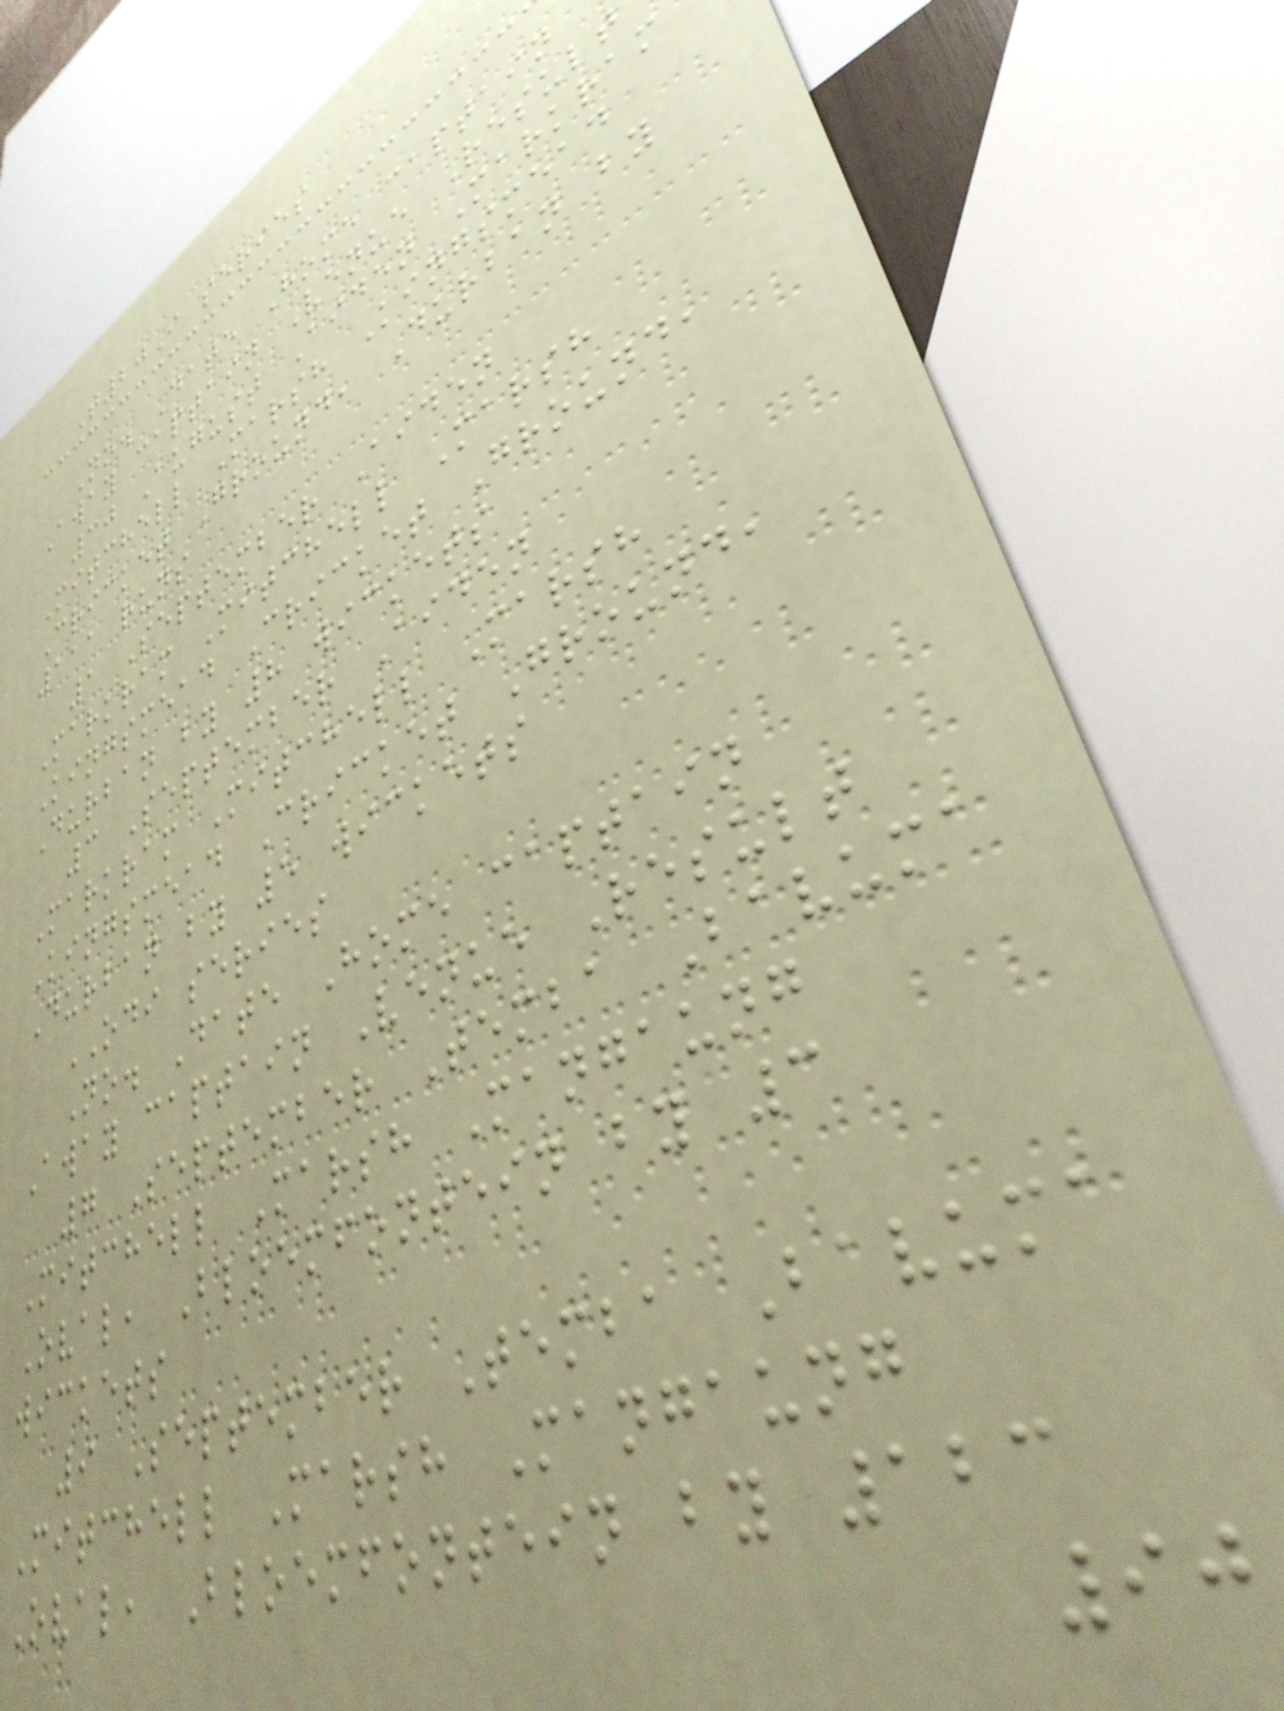T20I series
No. Date Home captain
Away captain Venue Result
30 August Aiden Markram
Mitchell Marsh Kingsmead
Cricket Ground, Durban by
111 runs
1 September Aiden
Markram Mitchell Marsh
Kingsmead Cricket Ground,
Durban by 8 wickets
3 September Aiden
Markram Mitchell Marsh
Kingsmead Cricket Ground,
Durban by 5 wickets
ODI series
No. Date Home captain
Away captain Venue Result
7 September Temba Bavuma
Mitchell Marsh Mangaung
Oval, Bloemfontein by 3
wickets
9 September Temba Bavuma
Mitchell Marsh Mangaung
Oval, Bloemfontein by 123
90
